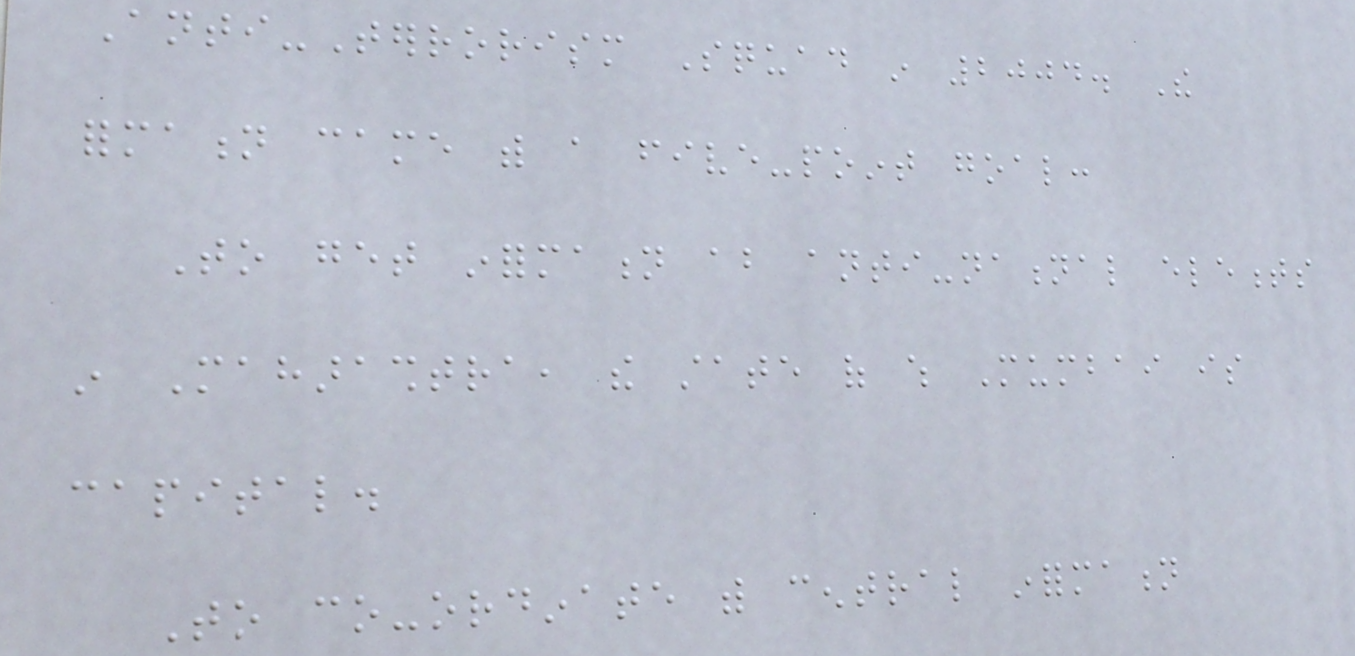Anti-Terrorism Squad in 2004. The
formation came with a five-point goal:
To get information about anti-national elements
in Maharashtra, the state of which Mumbai is
capital.
To co-ordinate with central information
